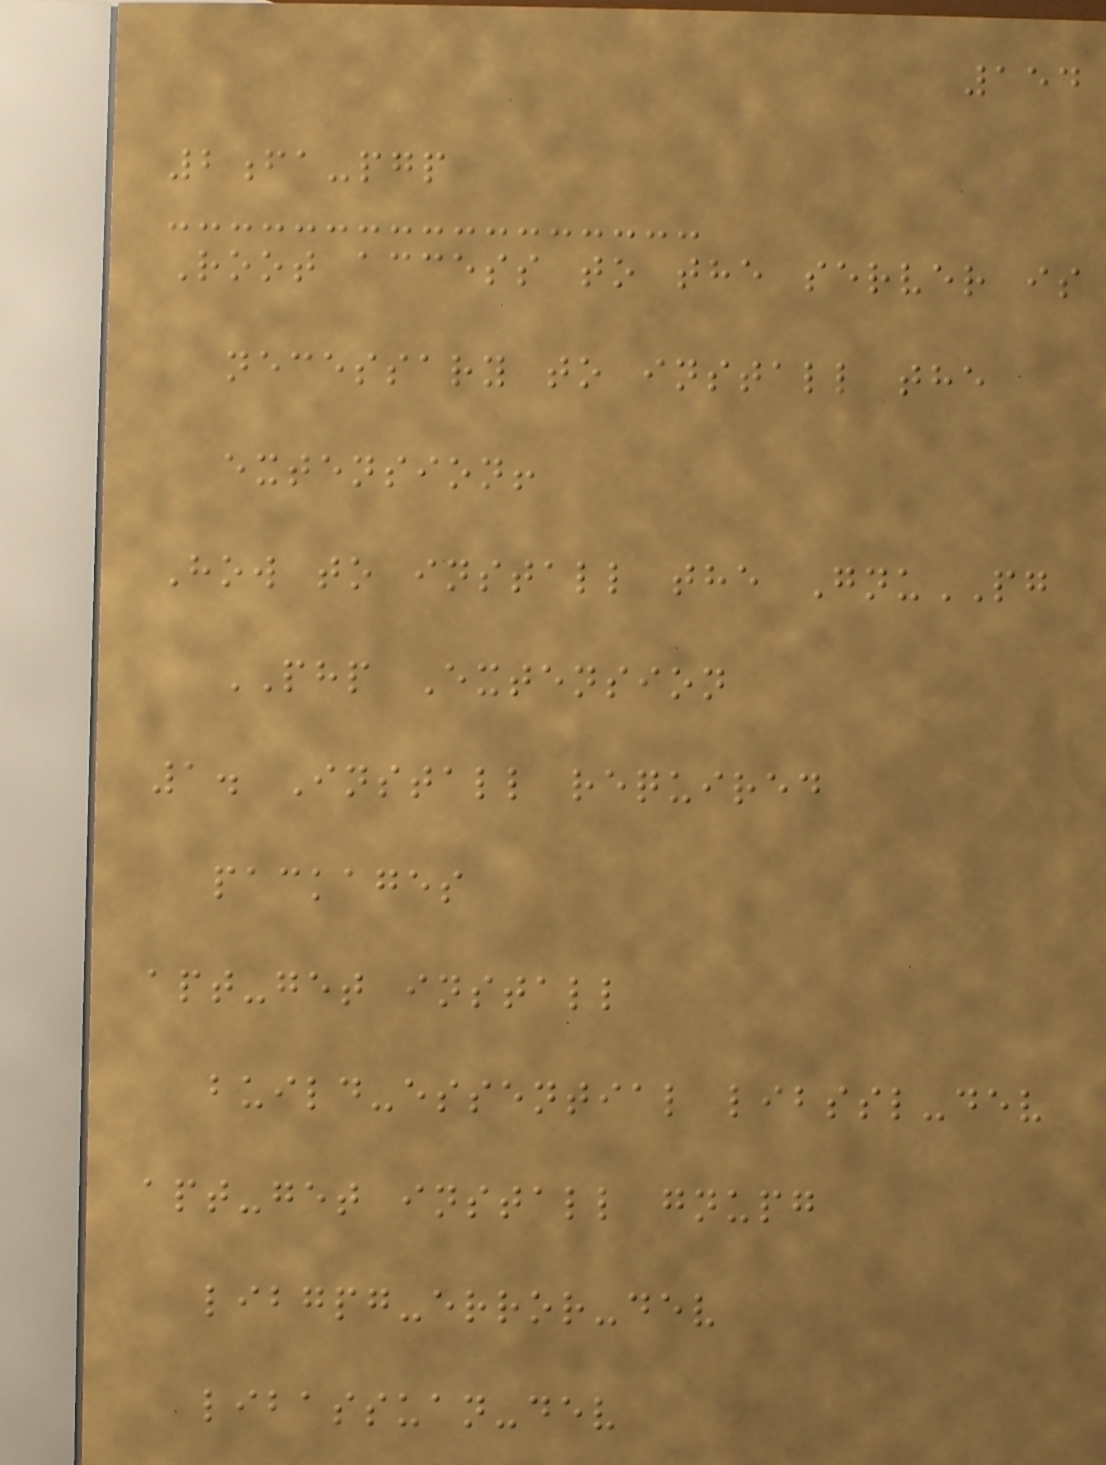154
2fa-pgp
Root access to the server is
necessary to install the
extension!
How to install the GnuPG
PHP Extension
1. Install required
packages
apt-get install
build-essential libssl-dev
apt-get install gnupg
libgpg-error-dev
libassuan-dev
